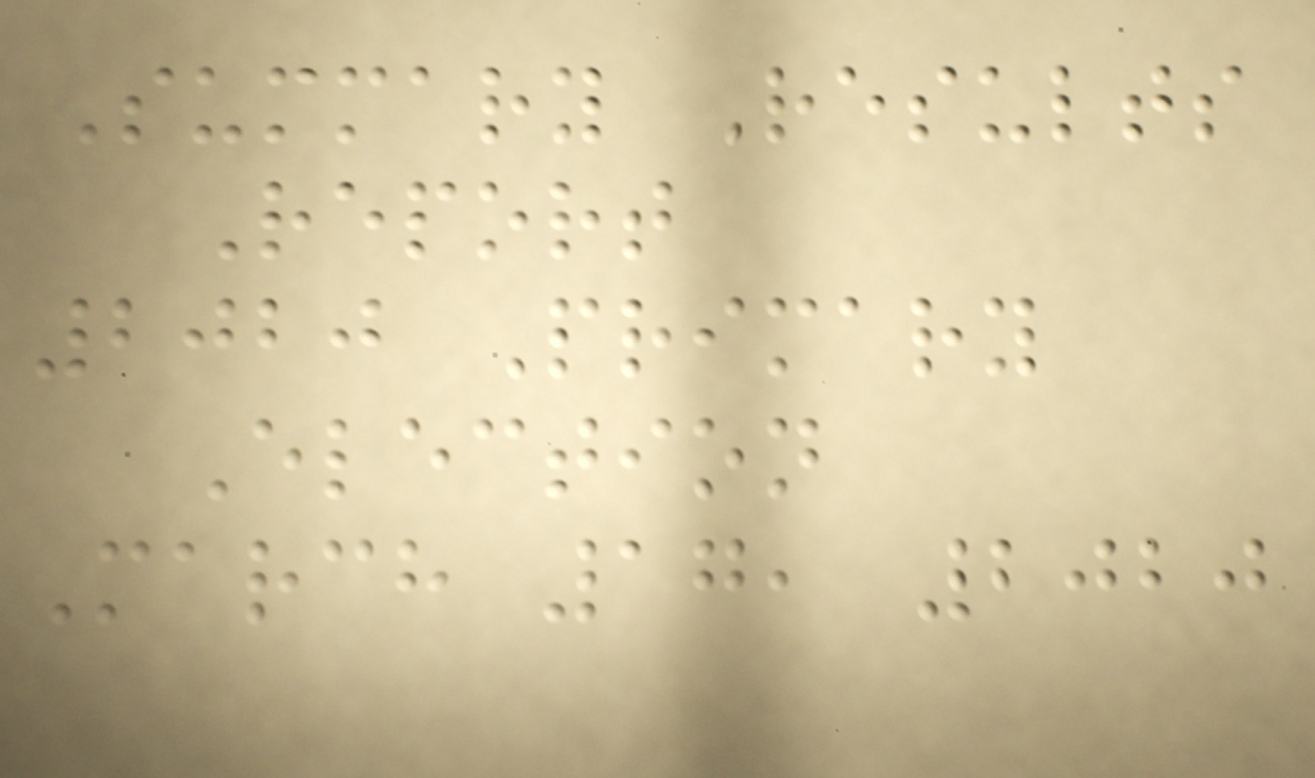Summary Results
Report
2020 Primary
Election
March 17, 2020
